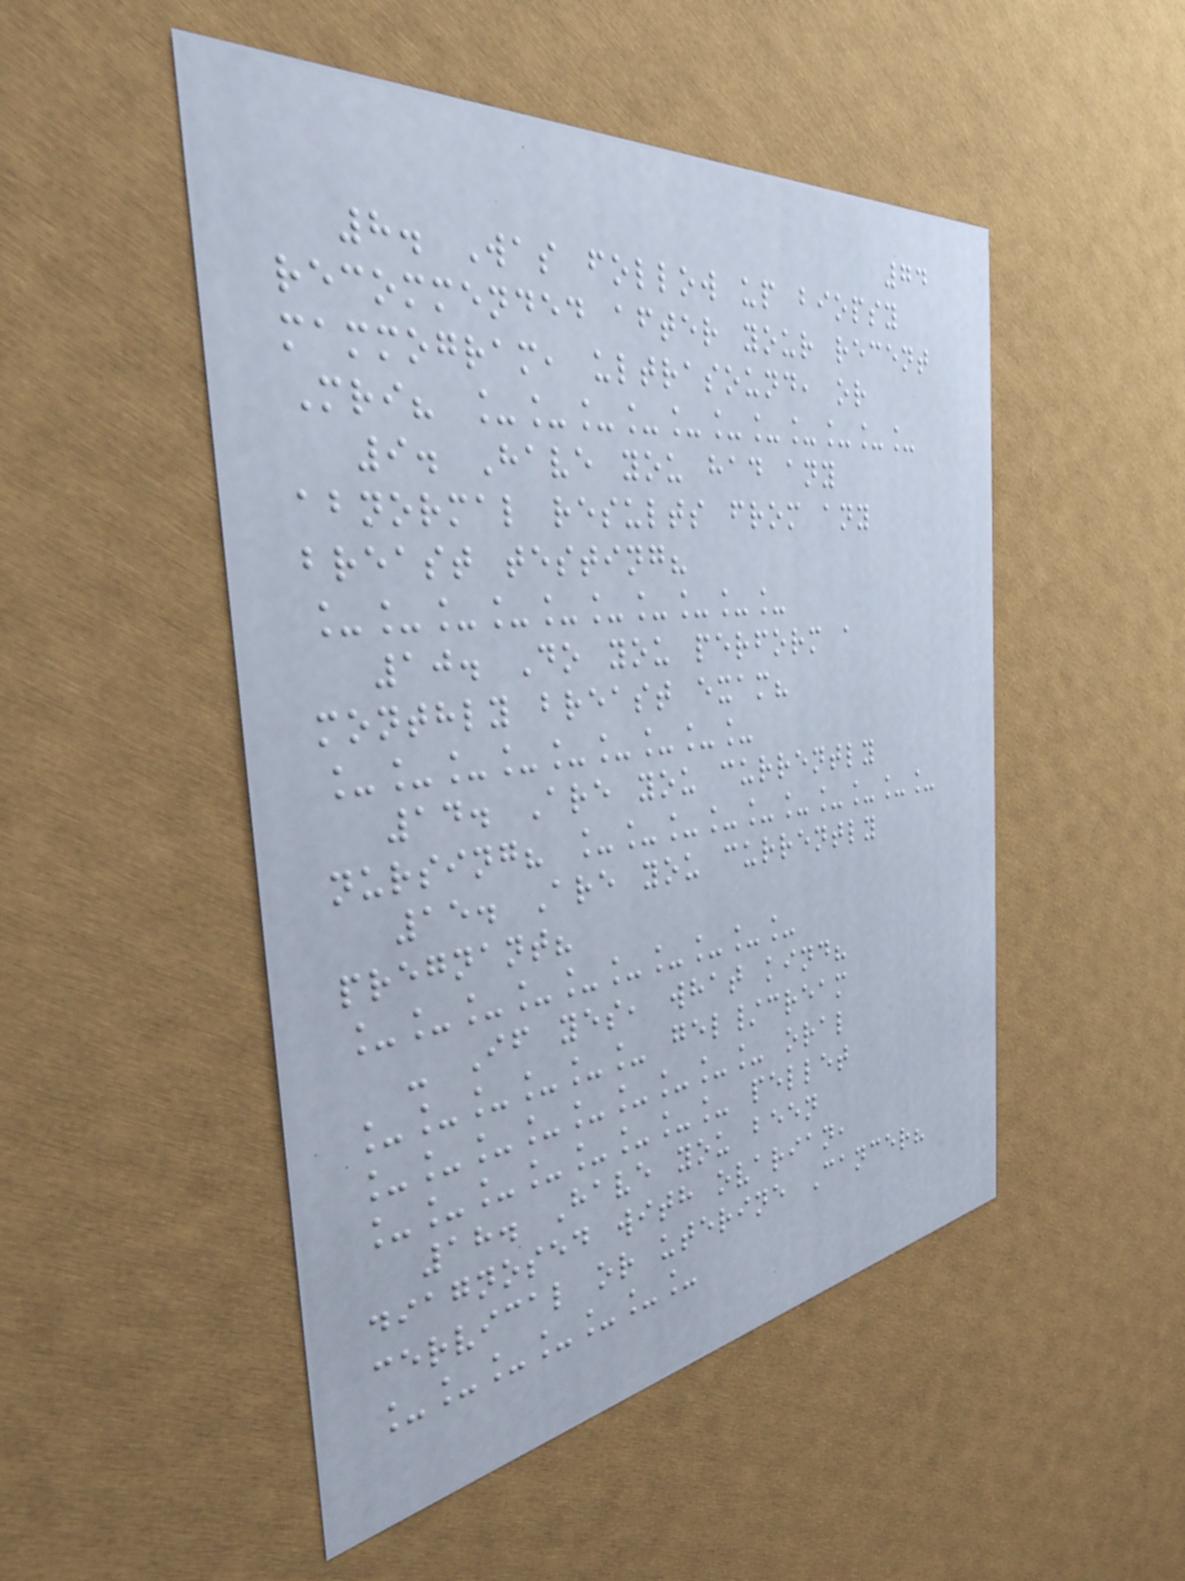74
8. Was follow up biopsy
recommended after your recent
mammogram, ultrasound, or
Mri? ___________
9. Have you had any
abnormal results from any
breast testing?
__________
10. Do you perform a
monthly breast exam?
_________
14. Are you currently
nursing? __________
15. Are you currently
pregnant?
__________
- If yes, what kind?
______ gel/cream
_________ oral
________ pellet
18. Have you been
diagnosed with ovarian,
cervical or uterine Cancer?
_______
